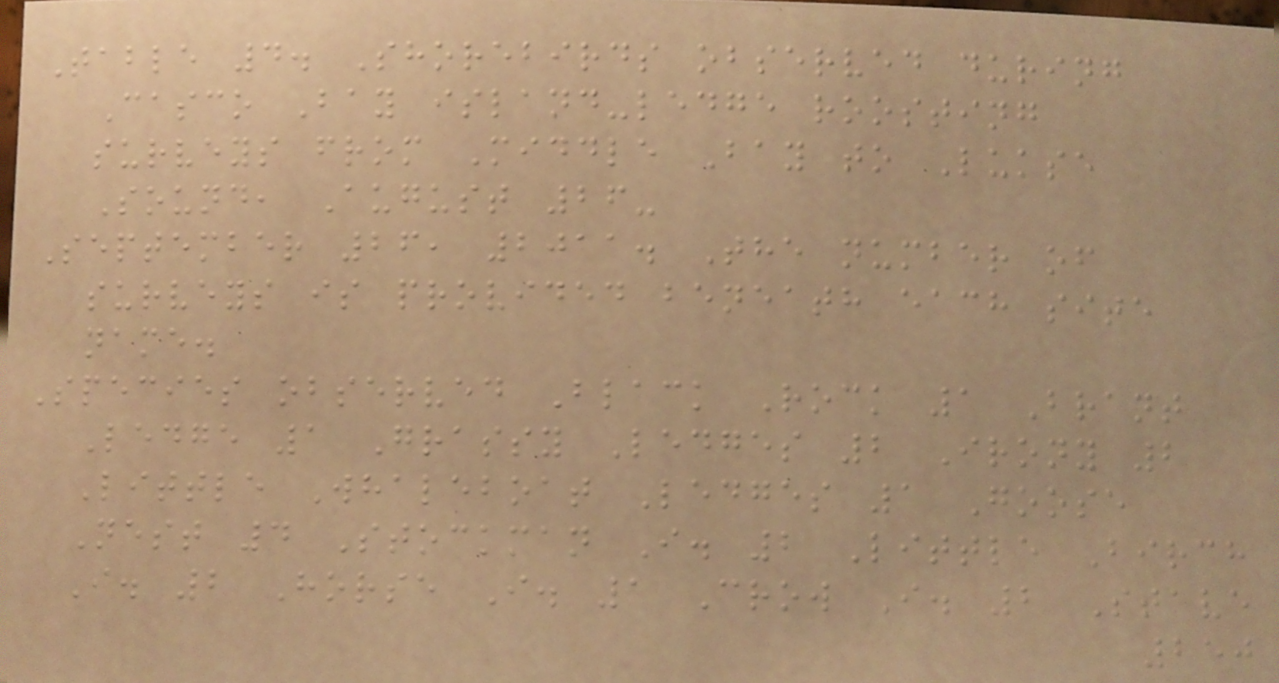Table 4. Shorebirds observed during
Casco Bay island-ledge roosting
surveys from Middle Bay to Lukse
Sound, August 26-
September 26, 2011. The number of
surveys is provided beneath each site
name.
Species observed Black Rock 1 Brant
Ledge 1 Grassy Ledges 2 Irony 2
Little Whaleboat Ledges 1 Goose
Nest 4 Stockman I. 2 Little Birch
I. 2 Horse I. 1 Crow I. 2 Stave
250
